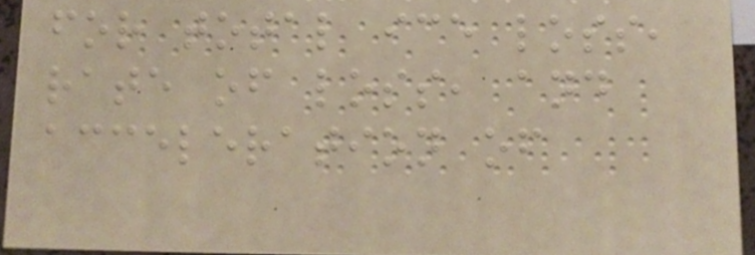for total ice loss,
rate of loss, and
acceleration of
